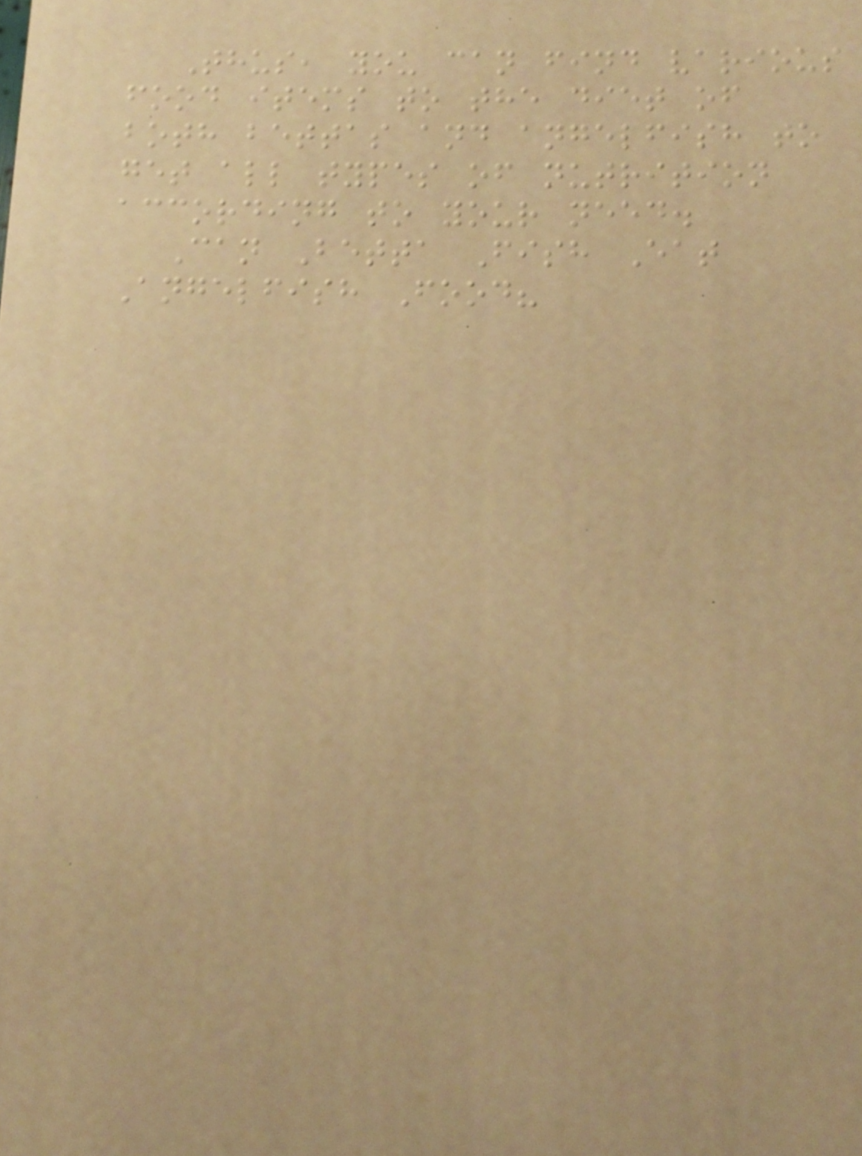Thus, you can find various
food items to the diet of
both bettas and angelfish to
get all types of nutrition
according to your need.
Can Betta Fish Eat
Angelfish Food?
